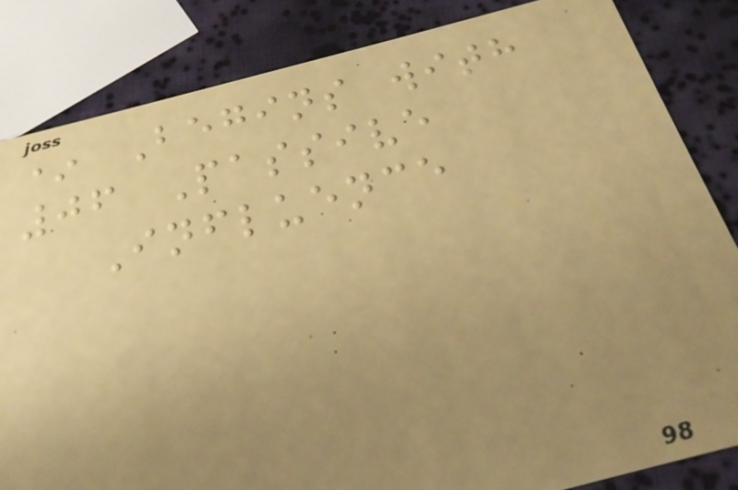* Begins with
06 Passive
Influence
